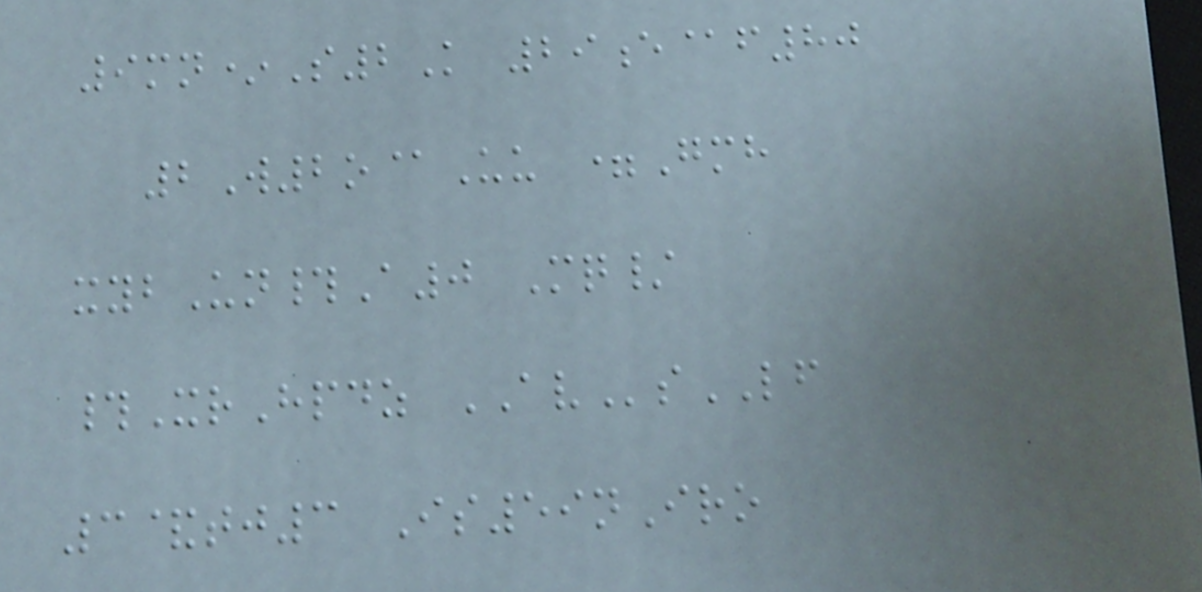9mn*S2K 29e@f80
2W2o@Uu =Gmh
xybUn#A0 Mq/
#XrHpdz AVsLF
3&tj3 Is59nIro
